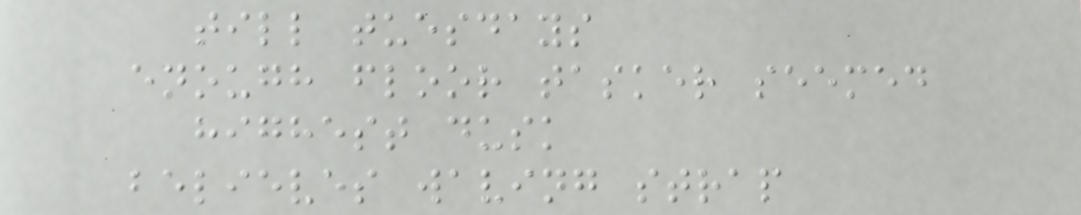till tuesdays
enough floor tasker seemed
highest dusk
believes waving strap
